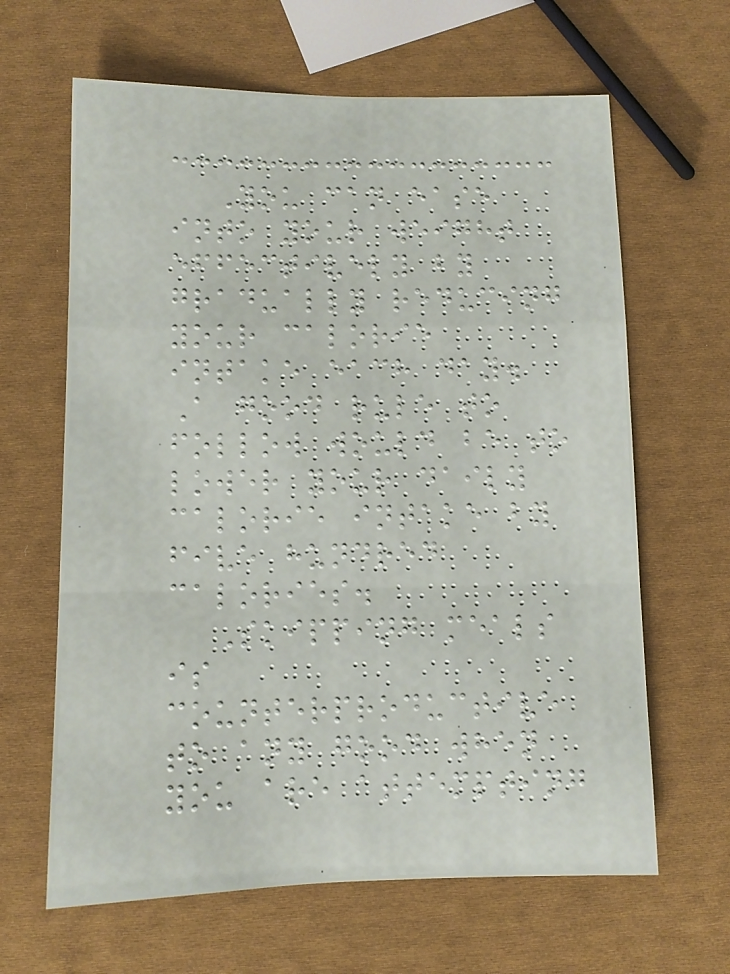You can ease
into your weight
effectively by
gradually reducing
your calorie
intake each day.
A good rule to
follow would be to
lower your daily
calorie intake by
five hundred
calories.
Skipping meals
is
counterproductive
to any good when
you are attempting
